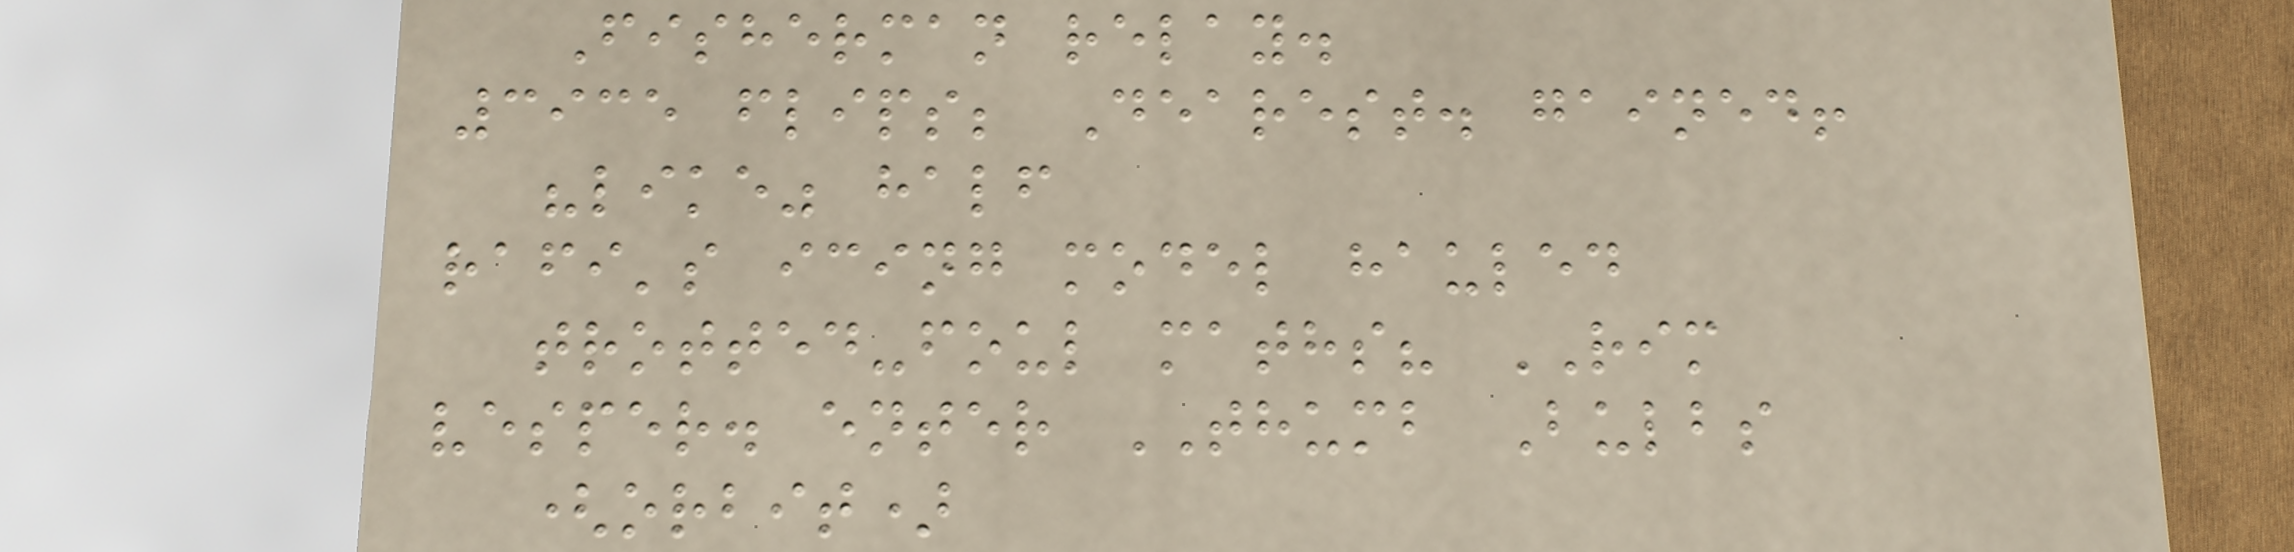Fisherman relay.
3935 flips; Dearest. gained!
"like" half
rafi's icing model hauled
trotted-foul maths? RIM
vesper. enter THUMB Bulbs
(orbit)
